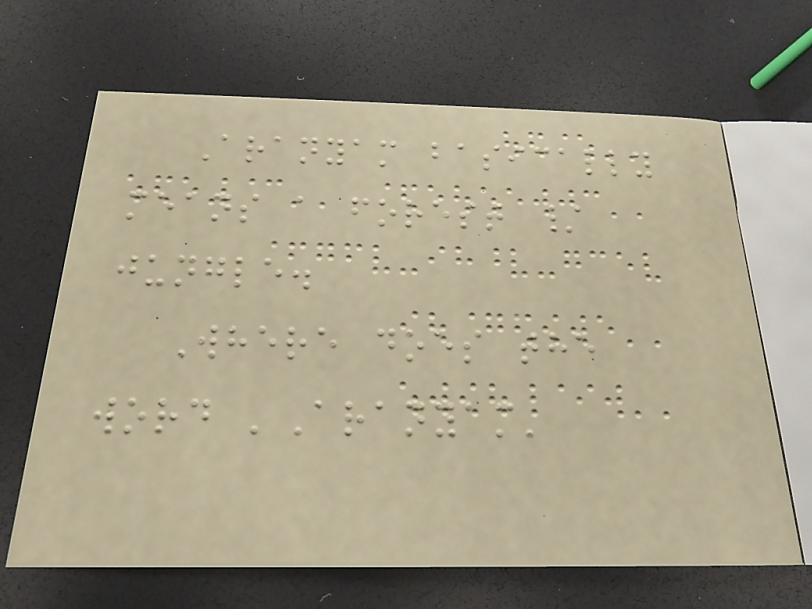Aranyam basically
means a forest /
jungle.
Where does the
word 'Aranyam'
